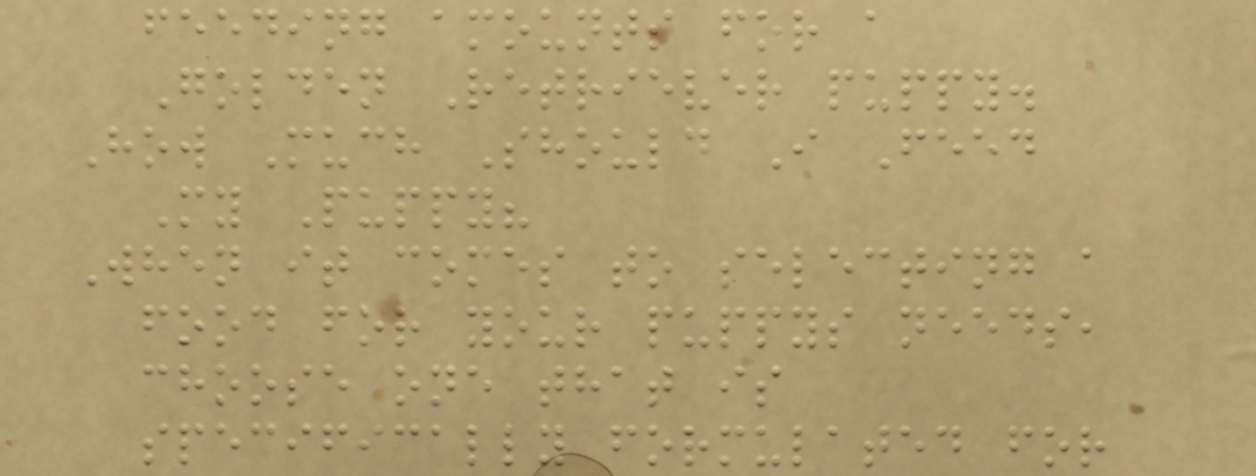feeding amounts for a
Golden Retriever puppy.
How Much Should I Feed
My Puppy?
When it comes to selecting a
food for your puppys needs,
choose one that is
specifically formulated for
